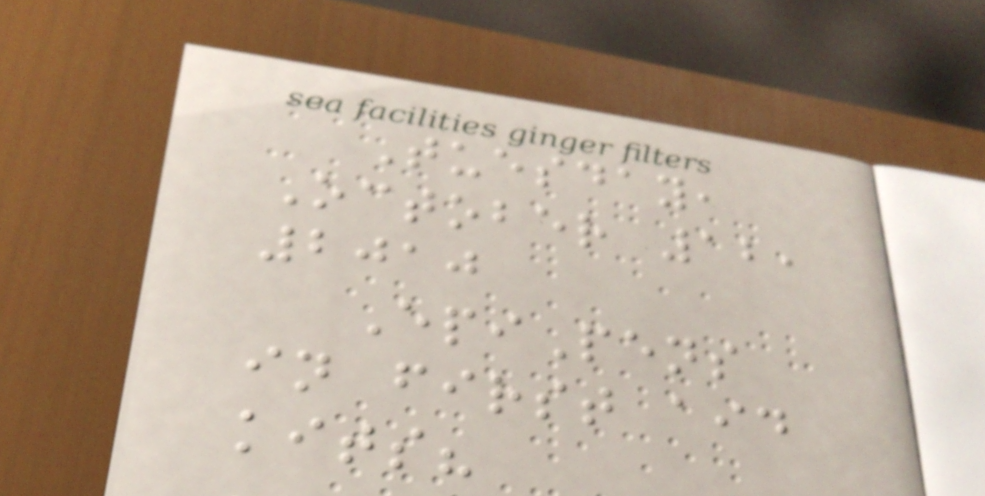Tuesday,
October 12,
2010
EpiPens
in first aid
kits?
